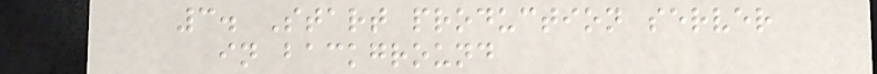3. Start production server
in background
